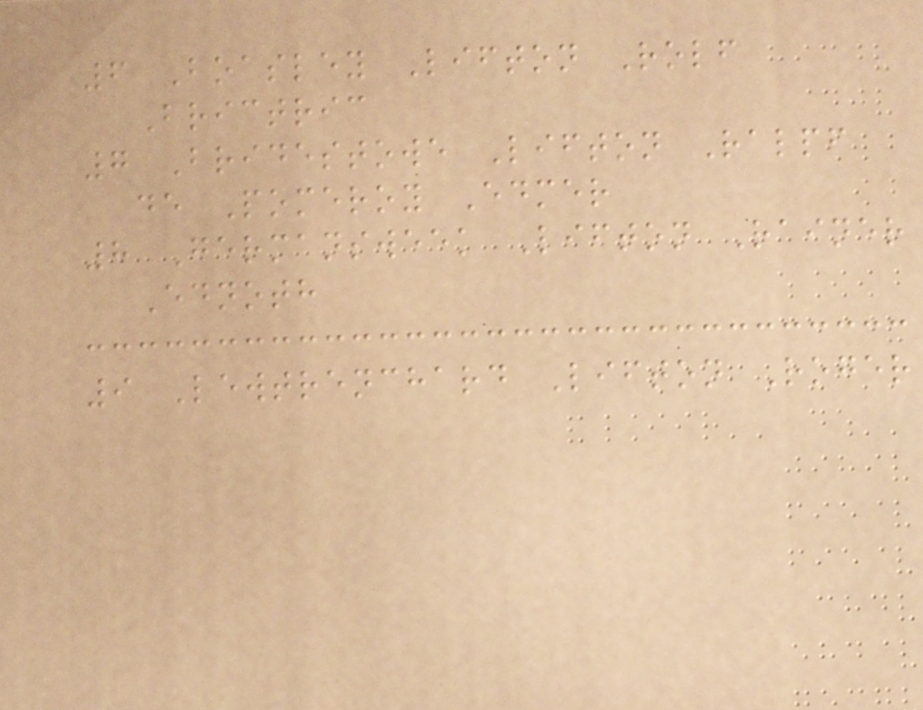6 Boasley Lifton Rolf
Brictric
7 Bridestowe Lifton Ralpf
de Pomeroy Edmer
8 Germansweek Lifton Rainer
Ednoth
9 Lewtrenchard Lifton Roger
